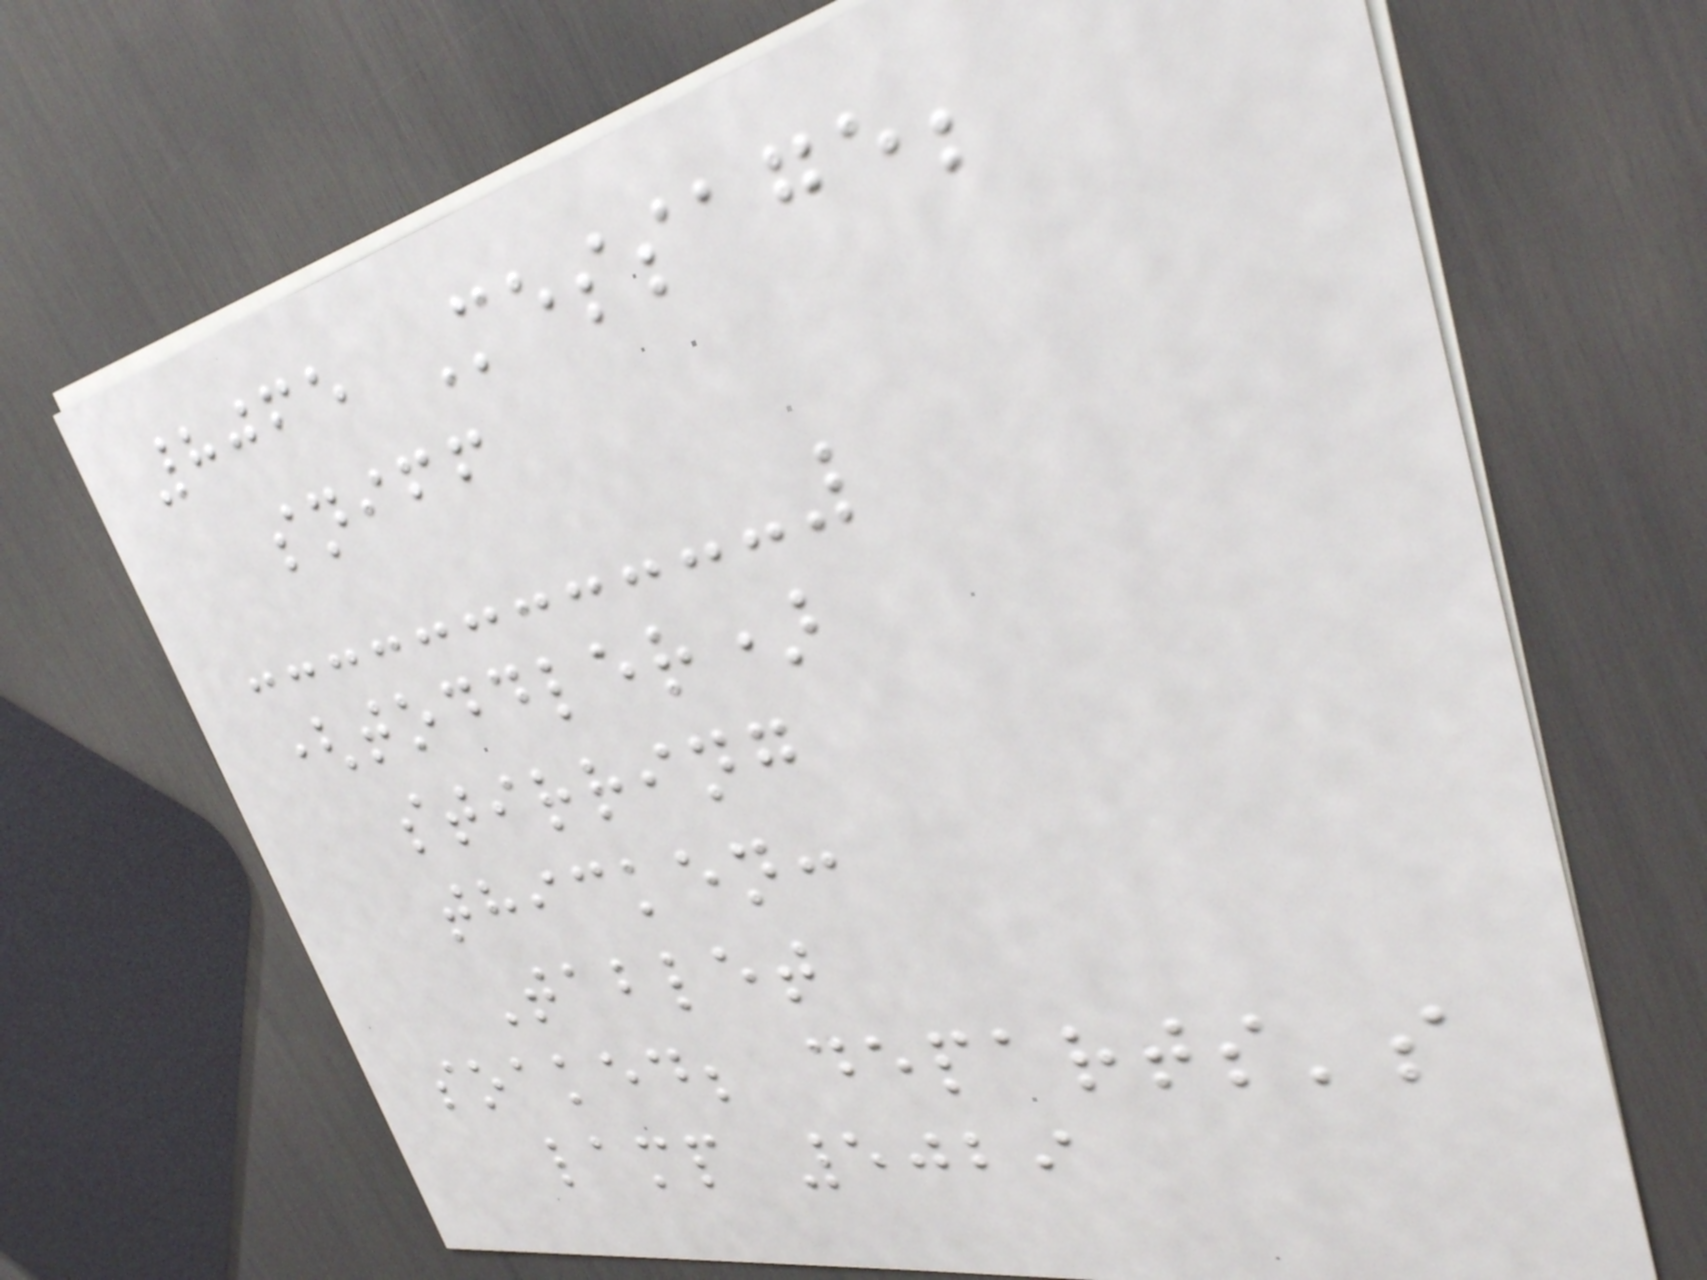8065 Message;
sniff
(toddler)
stirring
thicken:
Tablet
soaked; departs's
lamp 5029
